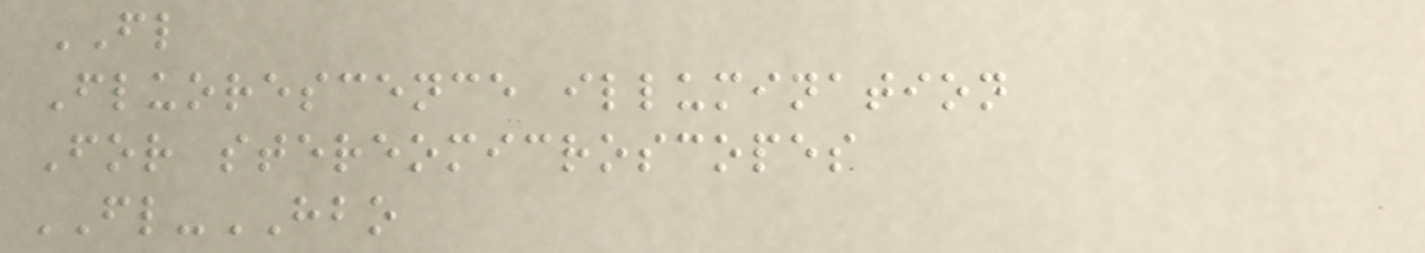FL
Fluorescence illumination
For stereomicroscopes
FL-HBO
